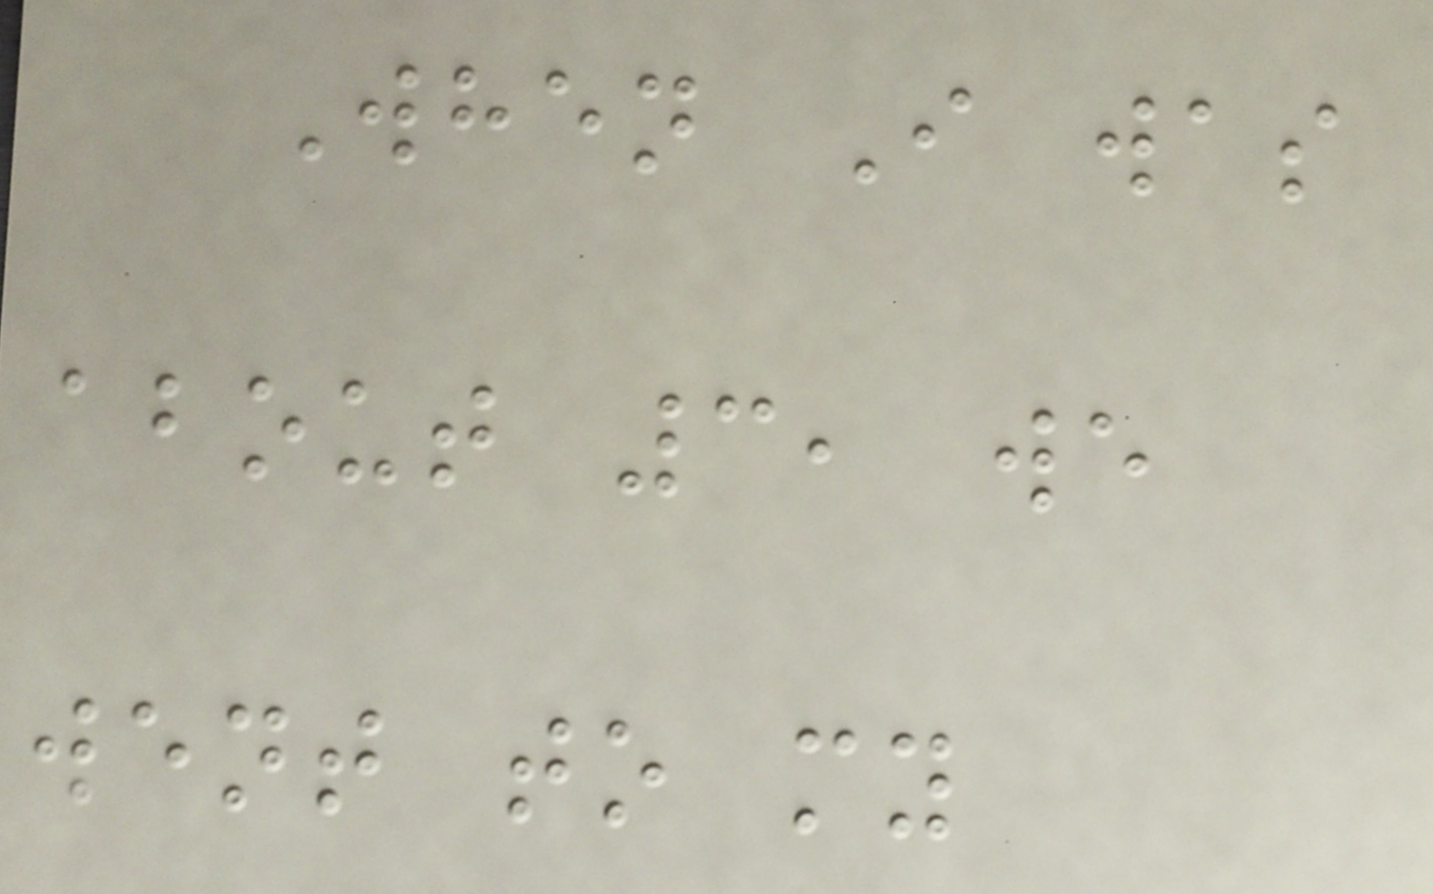When I was
about 3, we
went to my
